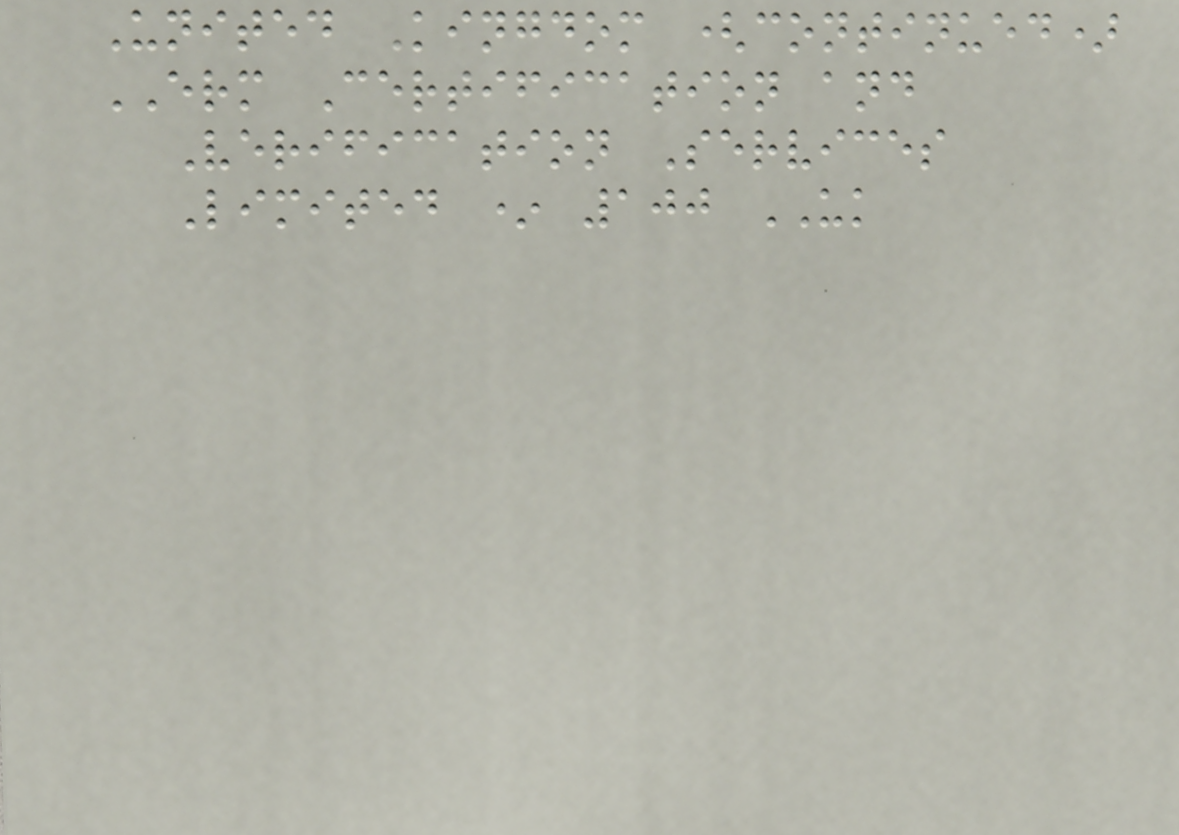United Kingdom (continued)
ERM Certification and
Verification Services
Limited * 100 UK
